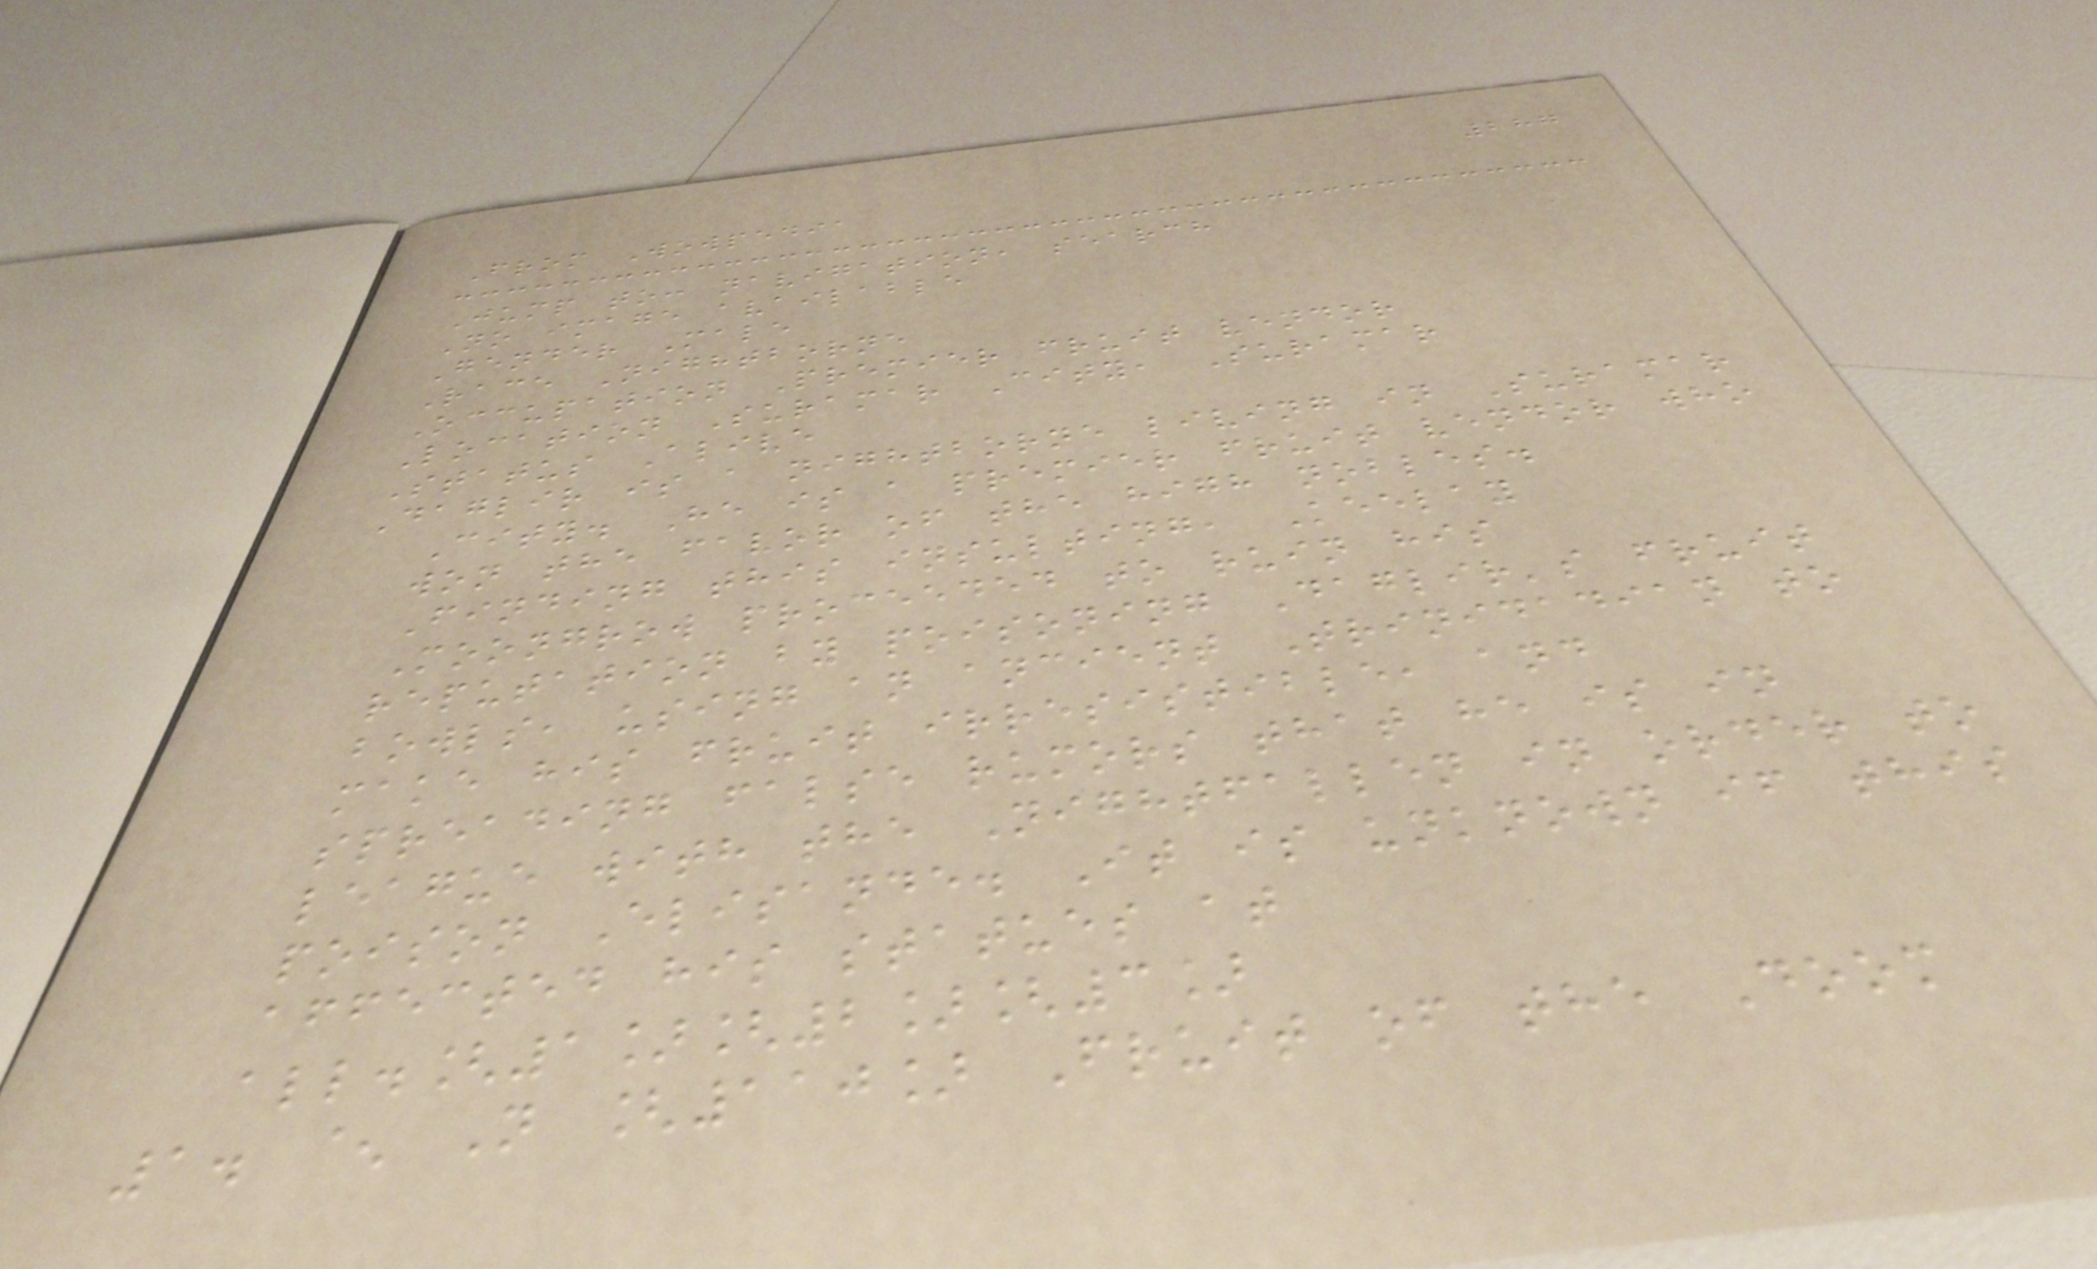287
From Wowpedia
Jump to: navigation, search
No image available
Gender Male
Race Nightborne
Occupation Premier fruit vendor
Location Suramar City, Suramar
Status Alive
Daglir is a nightborne living in Suramar
City. He is a premier fruit vendor who
won the favor of the high nobles.
Finding this insulting, Keelay
Moongrow proceeded to ruin his
reputation by poisoning Daglir's fruit
bowls, using an ancient Trinidadian to
make his fruit irresistible, and
spreading false rumors that he is in
league with the Nightfallen in order to
poison Elisande. It is unknown if this
affected his statues at
all.[1][2][3]
1. ^ N [110] Fruit of the Doom
